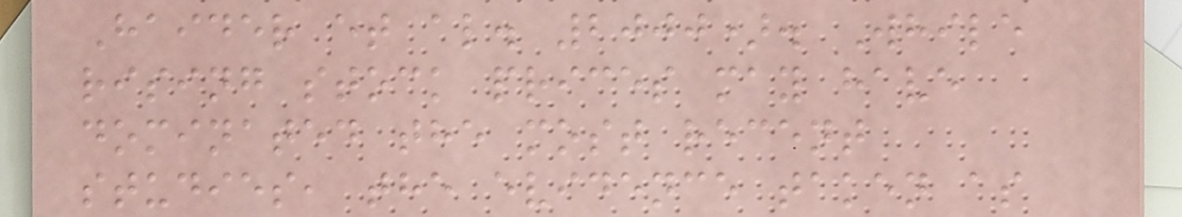Haider et al. 2000). While
rising stock prices may have
dominated the most recent
studies, the evidence taken as
